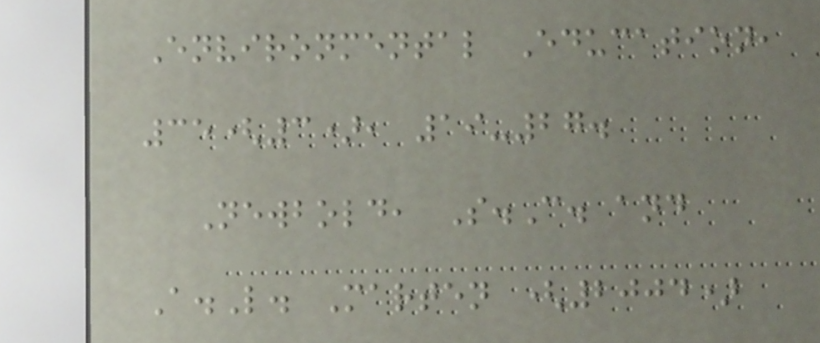Environmental Education,
35(3), 19-27.
Newbold, S.C. and
A.L. Marten (2004)
